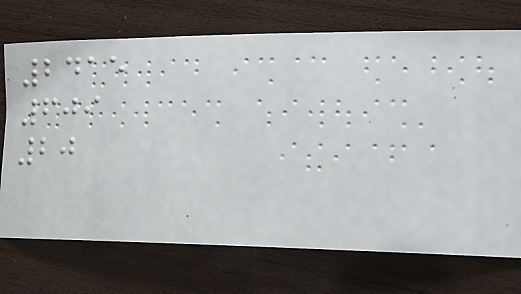2415
609
20
